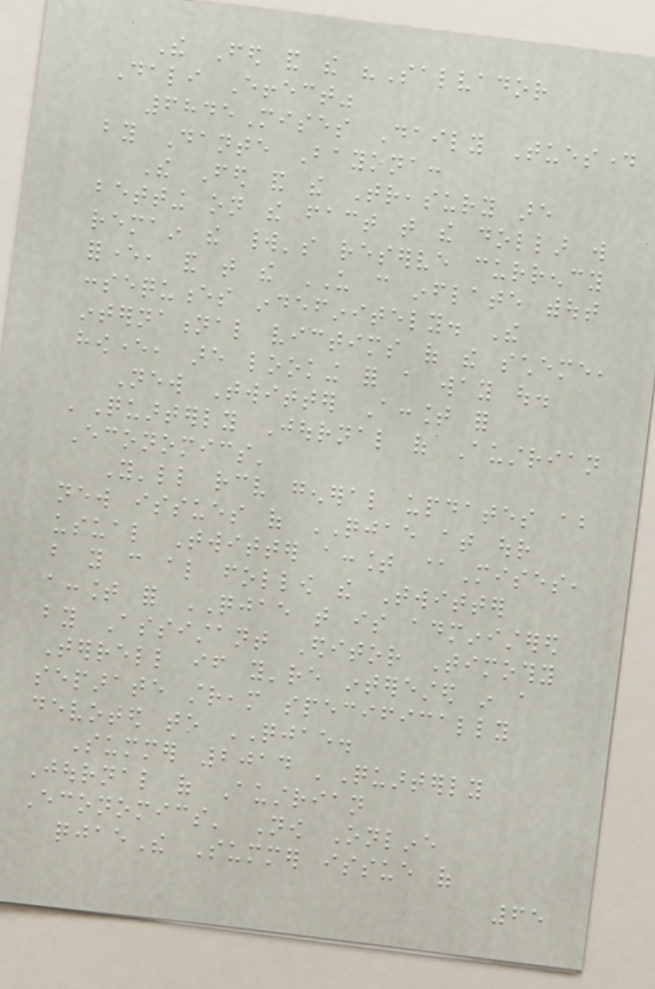The Fed and the "Salvador
Dali Effect"
6845Mises Daily Tuesday
by Dante Bayona:
The Fed and the Treasury are
betting on the fact that the dollar will
remain the world's reserve currency
forever, and that the US can inflate without
consequences indefinitely. The
international victims of the scheme,
however, are looking for a way out.
New Twitter Account for
'Quarterly Journal of Austrian
Economics'
You'll receive general updates about
new issues of QJAE at our
usual Twitter account @Mises,
but you can also follow the Twitter
account for QJAE that is administered
by Assistant Editor Timothy
Terrell if you're interested in a
separate stream specifically
devoted to QJAE.
Summer 2014 'Quarterly
Journal of Austrian
Economics' Now Online
qjaeThe Summer issue of
65
